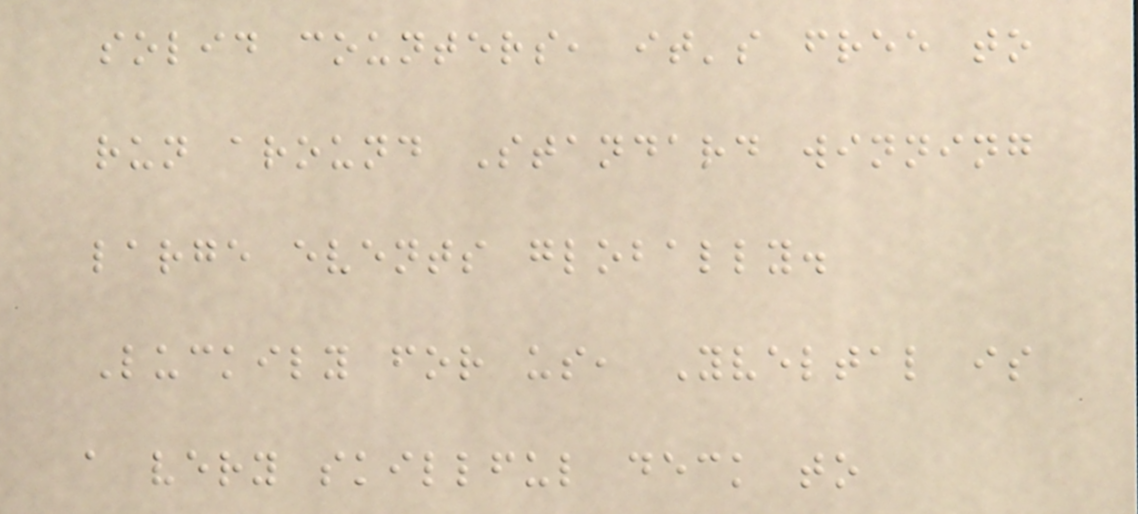solid counters, it's free to
run around Standard winning
large events globally.
Luckily for us, Yveltal is
a very skillful deck to
